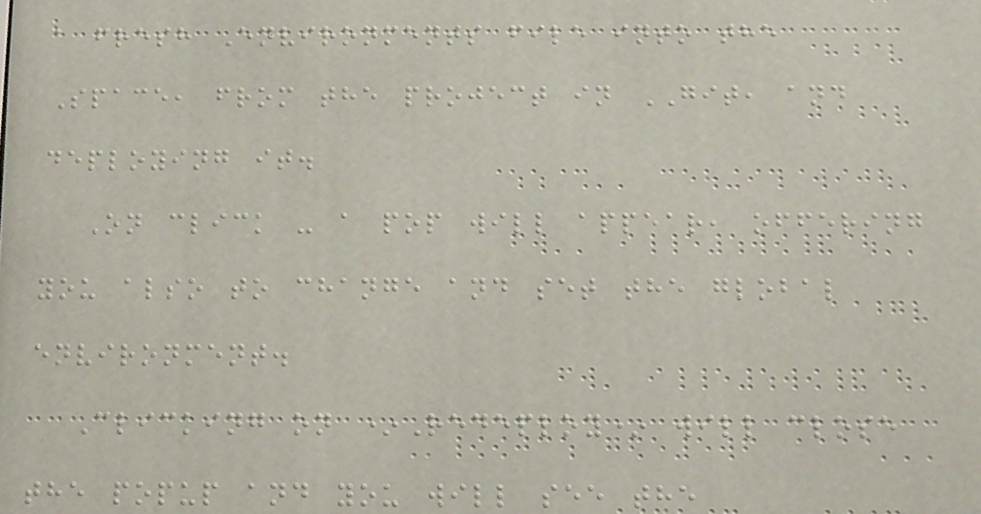a fresh Environments file into the
Space, from the project in GIT, and
deploying it.
On click - a pop will appear, offering
you also to change and set the global
environment.
Clicking on *Redeploy* will close
the popup and you will see the
